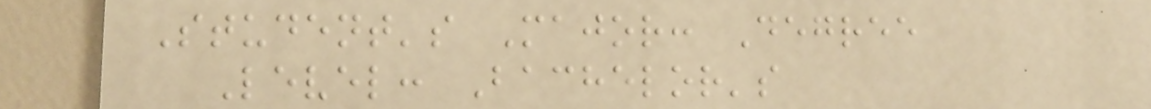Student's Major: Degree
Level: Bachelor's
